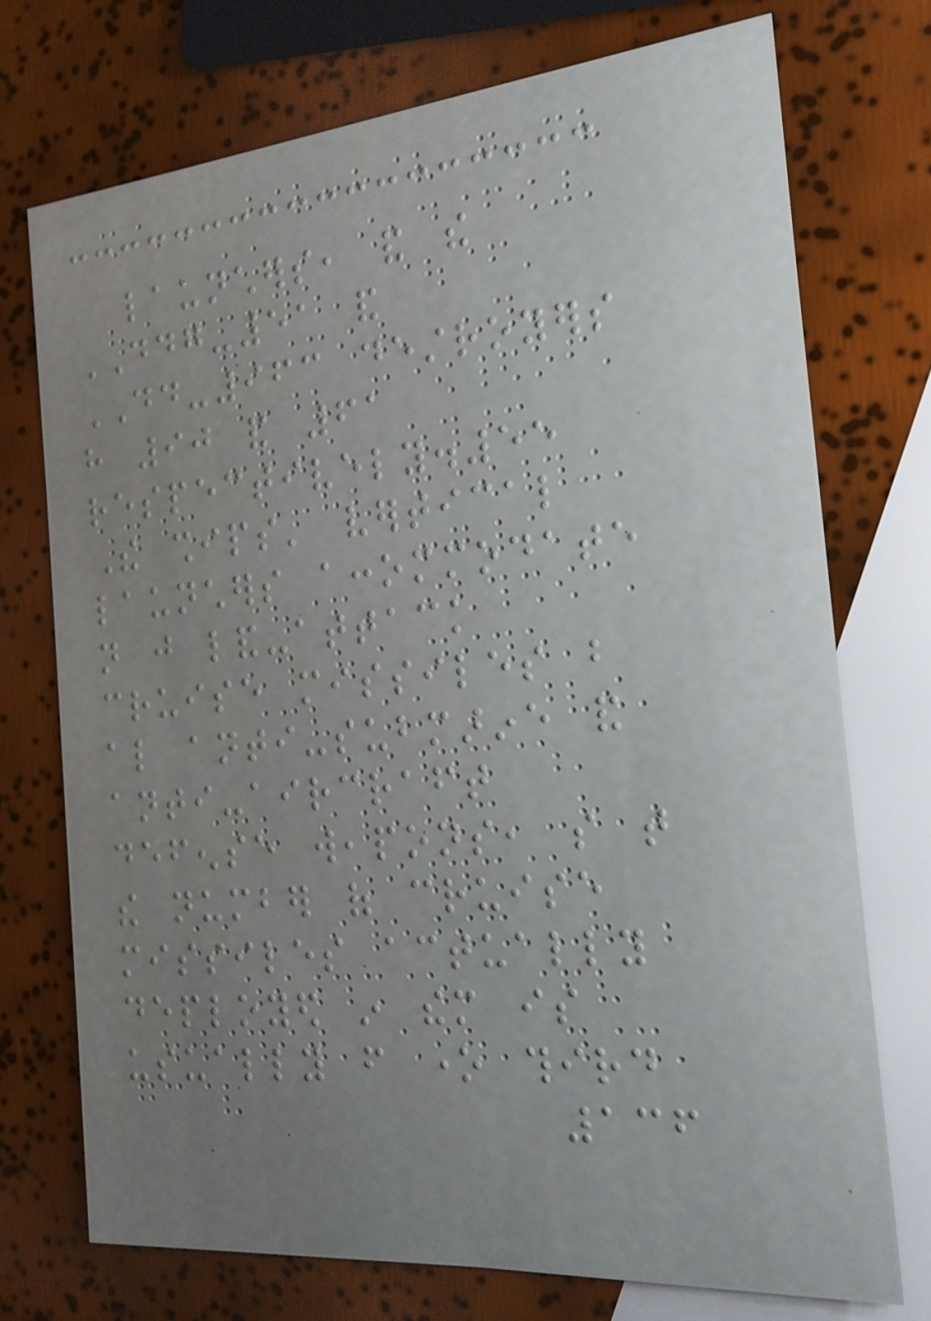launchers, and the
DDG-51 and
DD-963 destroyers
have 90 and 61
respectively.55
The ships' vertical
launchers accommodate
not just land-attack
cruise missiles but
also anti-submarine and
anti-aircraft
defense weapons, so that
the number of cruise
missiles actually
deployed in them is
usually from one third
136
